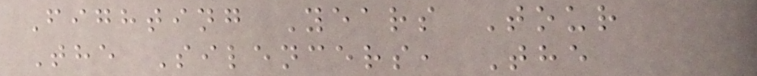Fighting Years Tour
The Silencers, The
